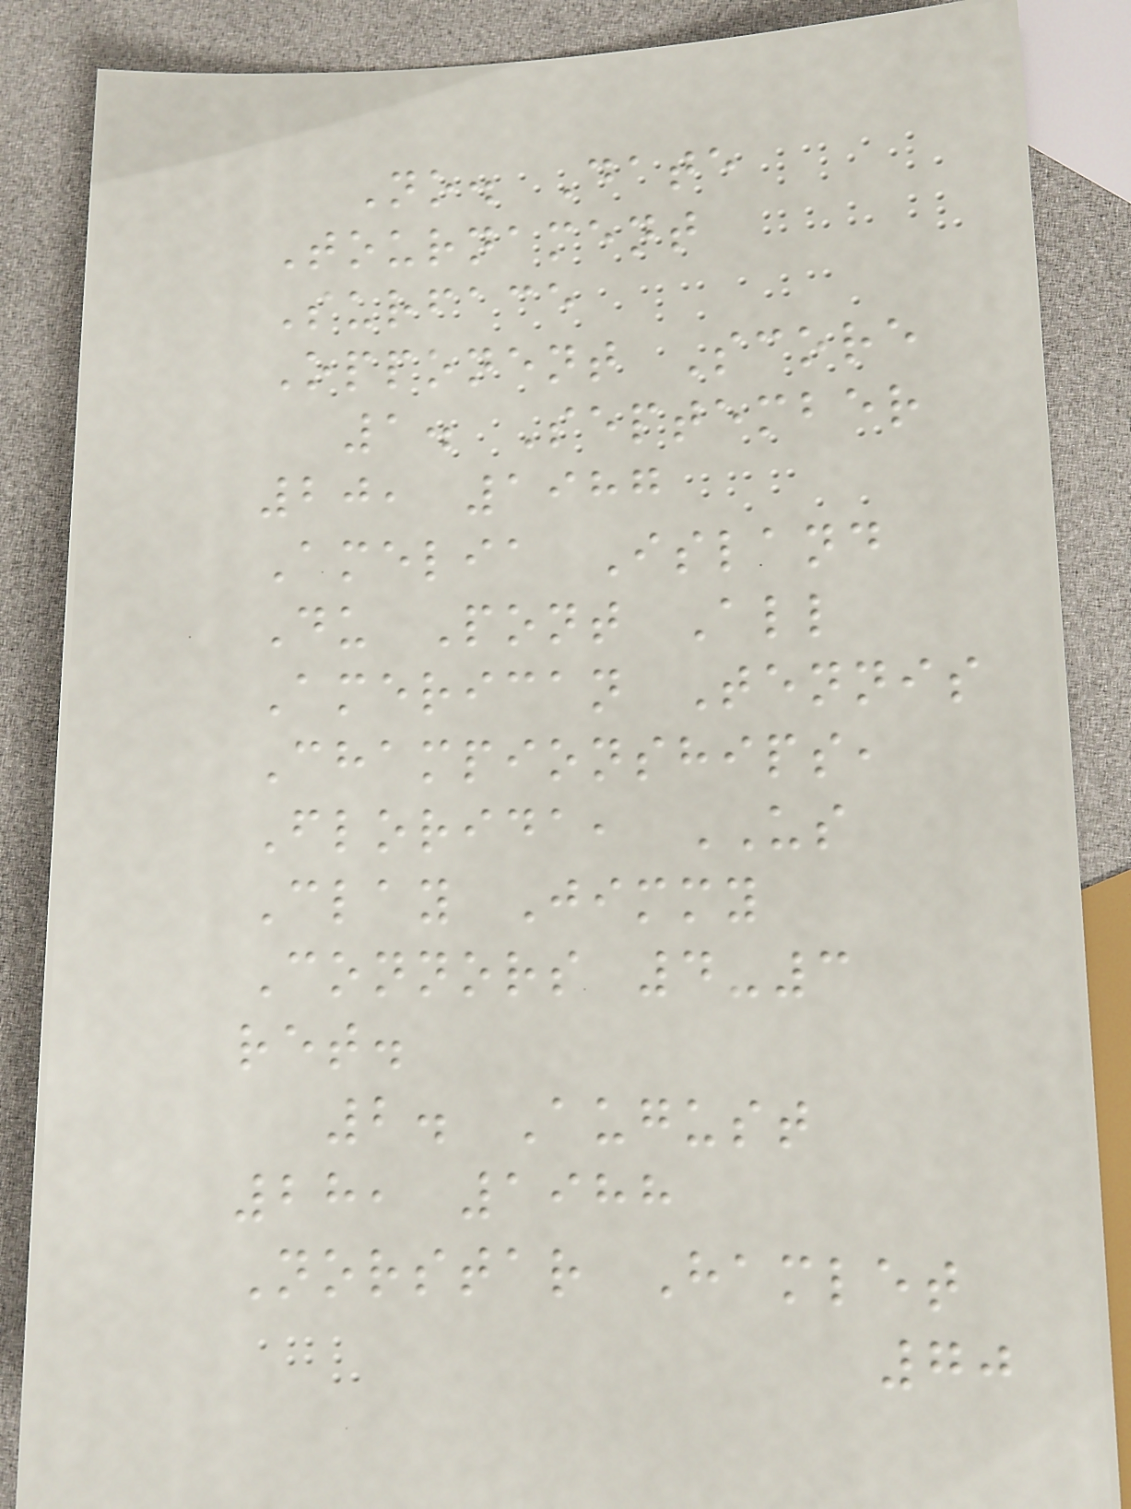No. Date
Tournament
Surface
Opponent Score
1. September
20, 1987
Amelia Island
Du Pont All
American Tennis
Championships,
Florida, US
Clay Jimmy
Connors 4-3
ret.
2. August
28, 1988
Norstar Hamlet
70
